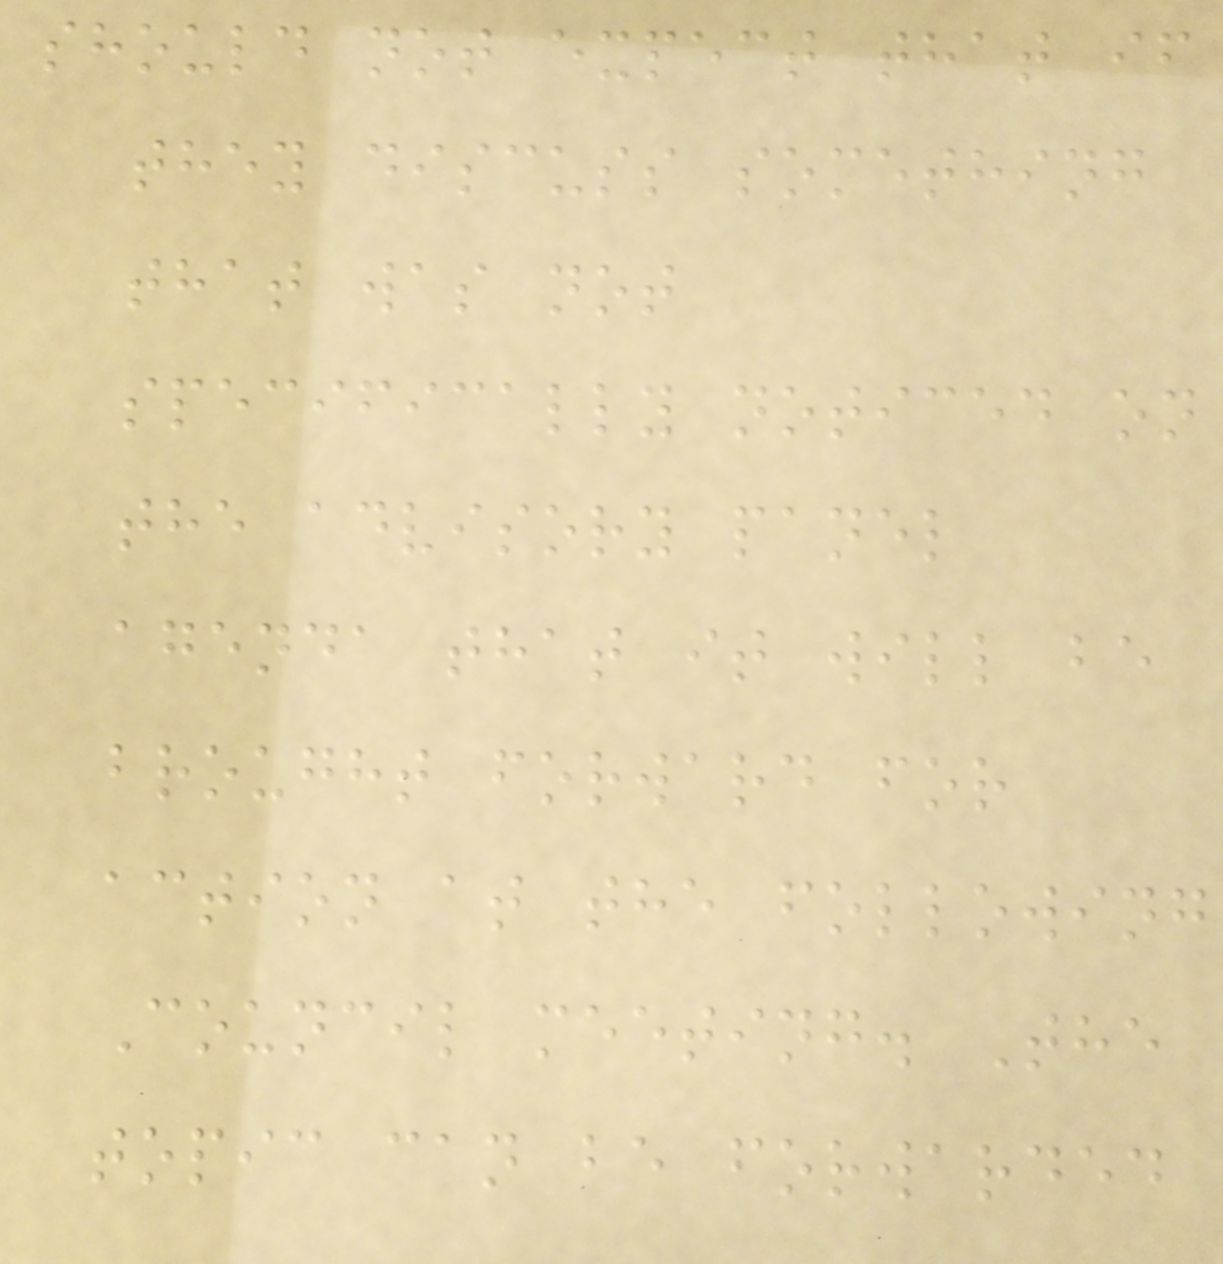should not expect that if
they discuss something
that was not
specifically noticed on
the advisory panel
agenda that it will be
brought forward for
action at the following
Council meeting. The
topic can be forwarded
